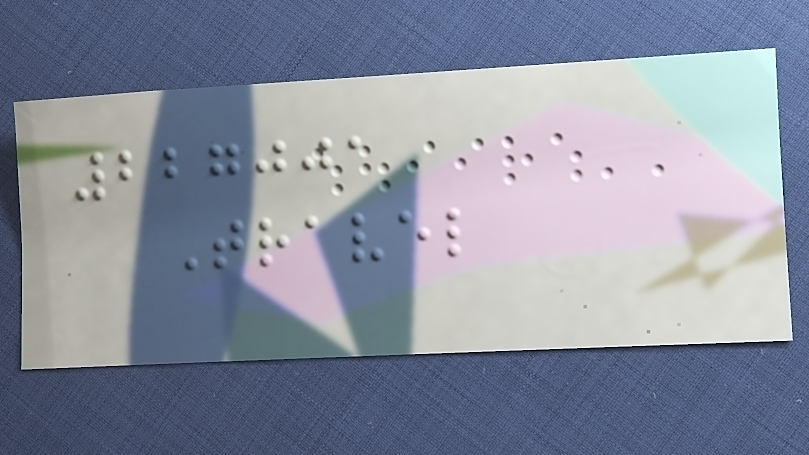227001
Travel
